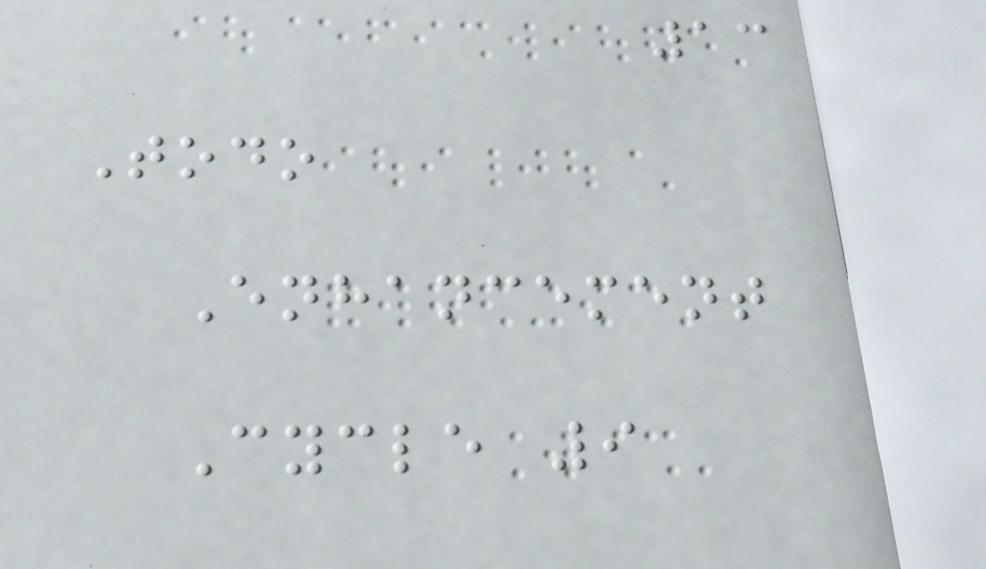13
Todo
Enhancement
Cycle 9
